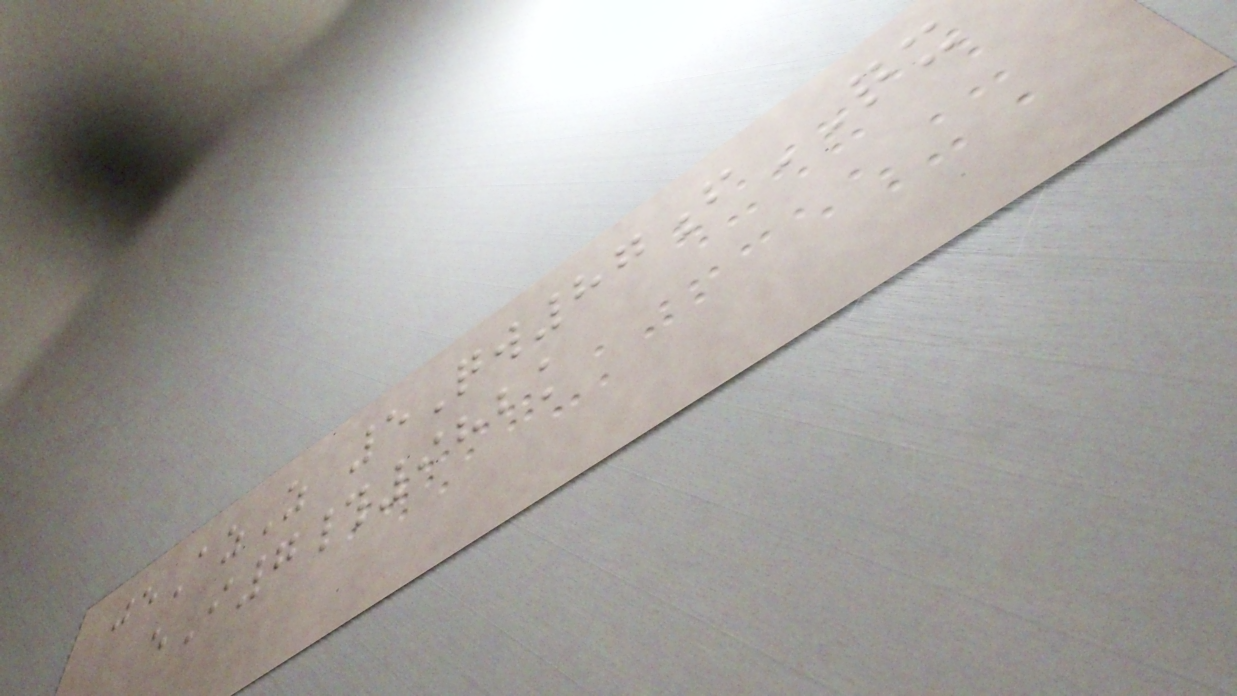jeAzZ 5Qw87fQX
eI7#982k
